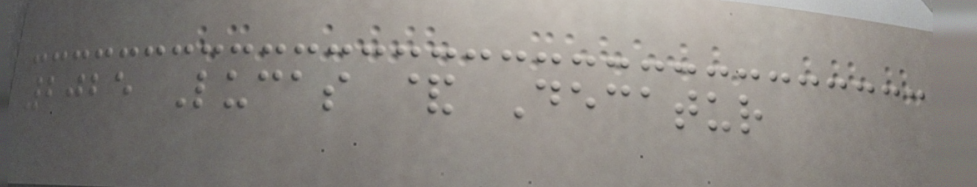2025 Lucas & Decatur
